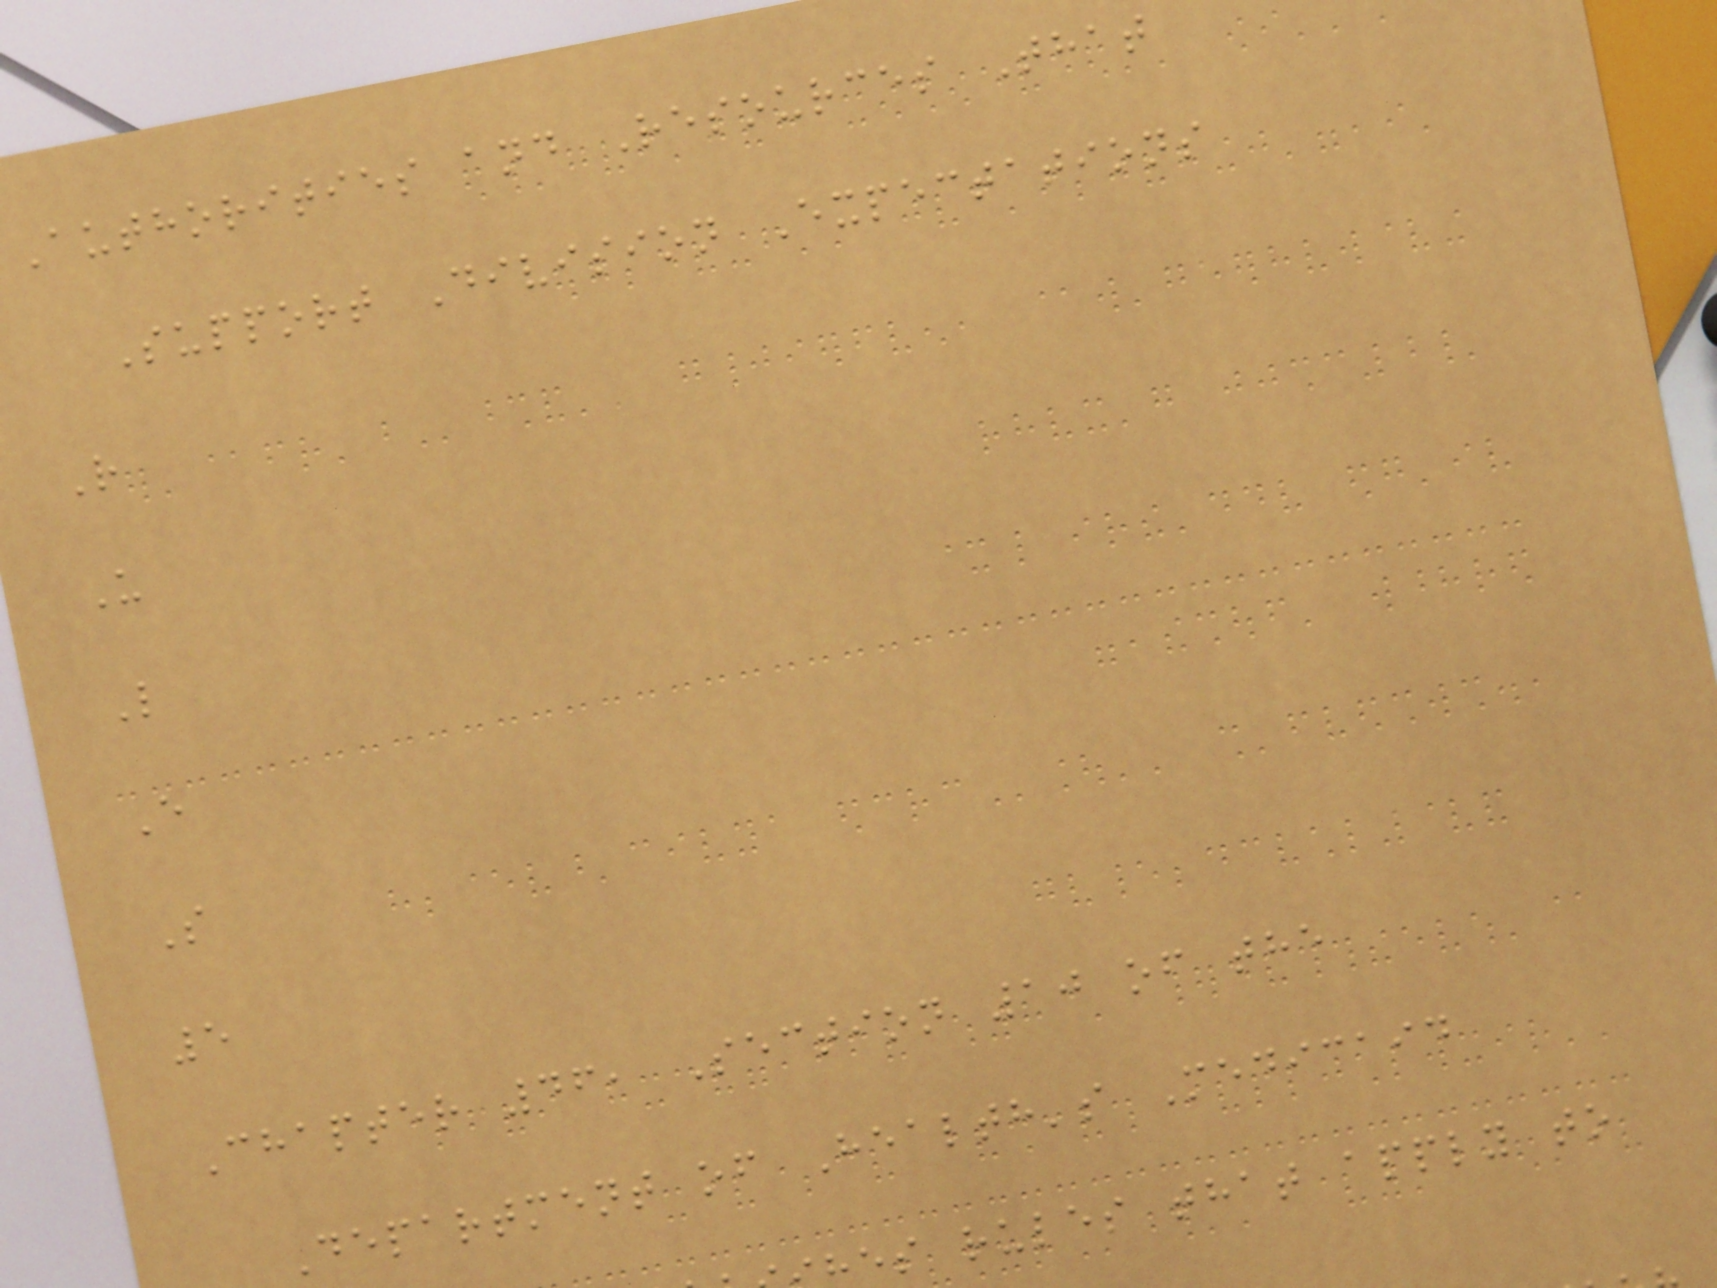Authorities and Resources That
Support Division Expectations
R
U
L
E
S
5
Chapter 46, Section 10 of the
Department of Health's Medicaid
es rules that apply to
